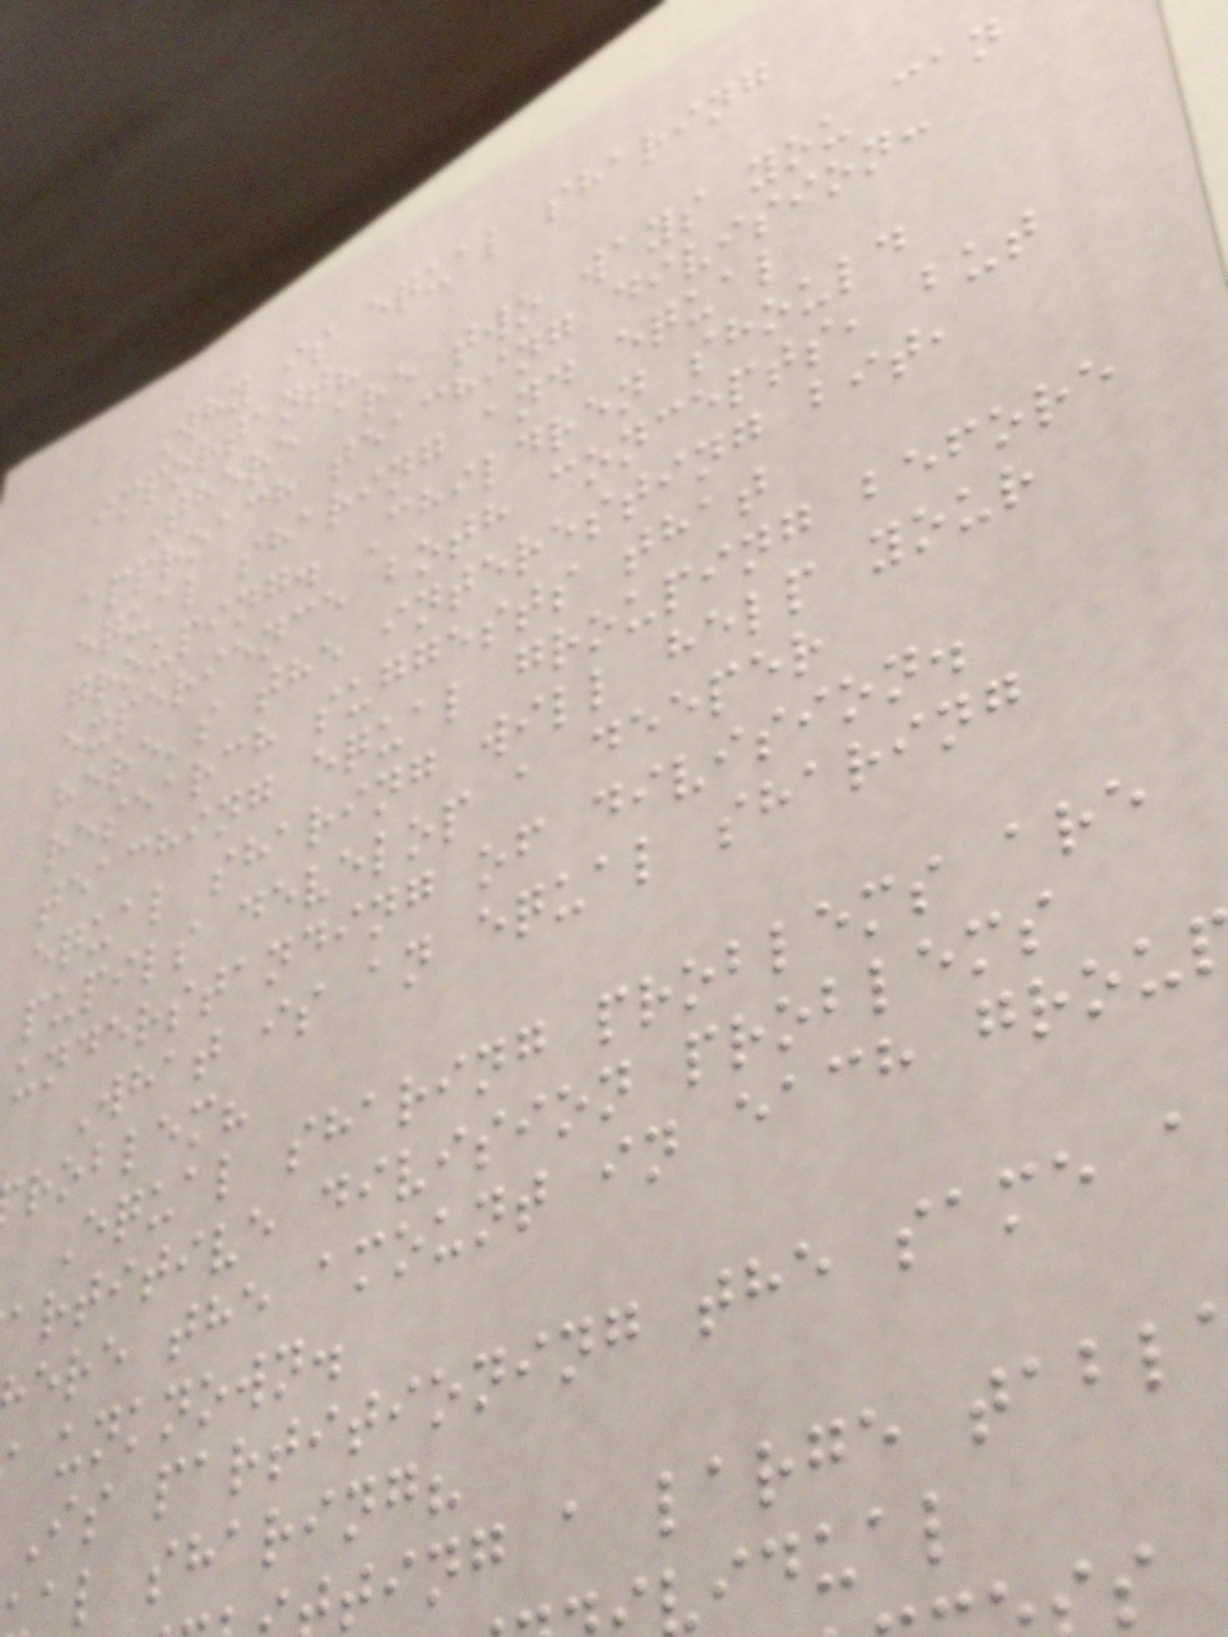Why is equal sharing
important?
There are two ways you can
approach teaching division:
equal sharing and equal
grouping. Children should
experience both concepts, but
here's the interesting bit,
research suggests that
teaching equal grouping before
equal sharing will help your
pupils develop a deeper
understanding of division.
What is an equal sharing
roblem?
Equal sharing problems are
artitive division problems
ere the amount in each grou
unknown.
Is partitioning the same a
al sharing?
ting a large tabl
vidual
